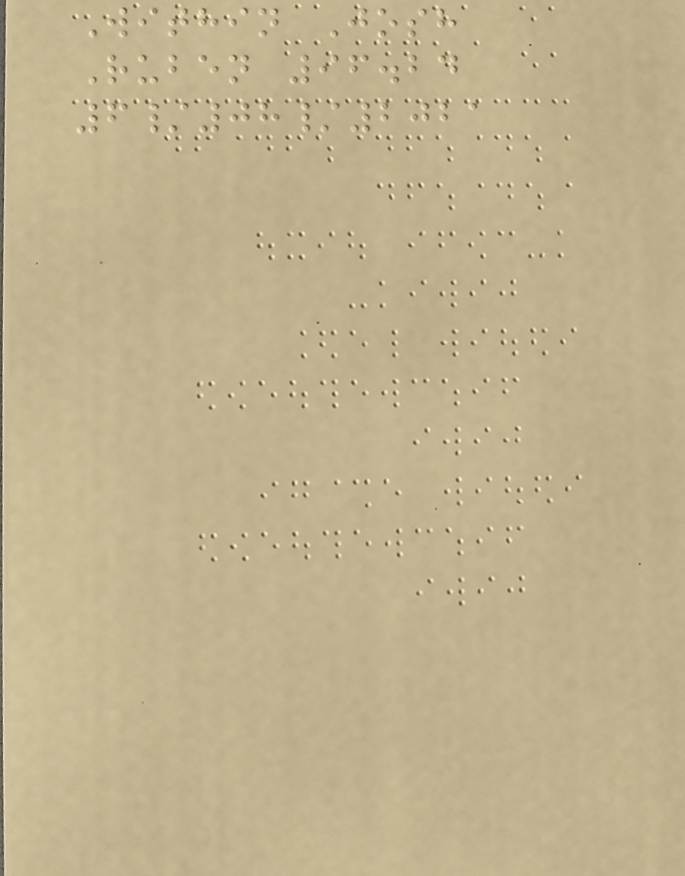Within Josh
Ruben 96.24
6/08/2021
